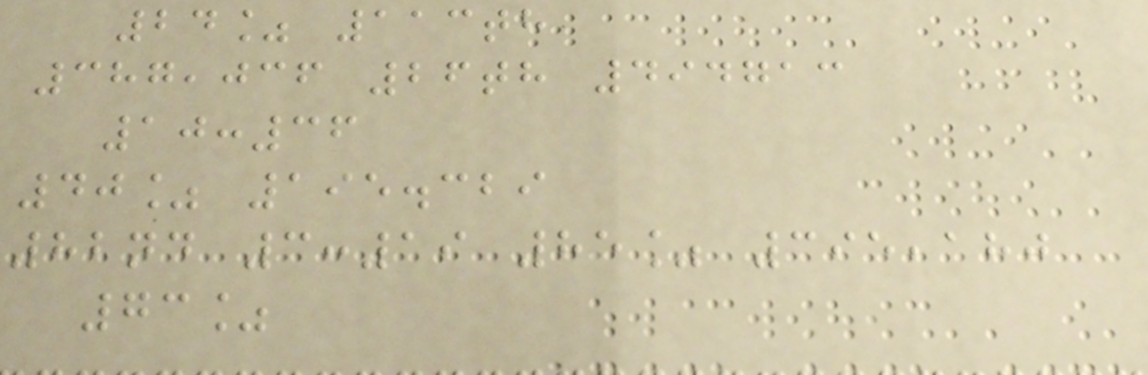24% 113th
387,036 26th 494713
10:36
40% 195.329
82nd 3:19 85% 395,180
73%
